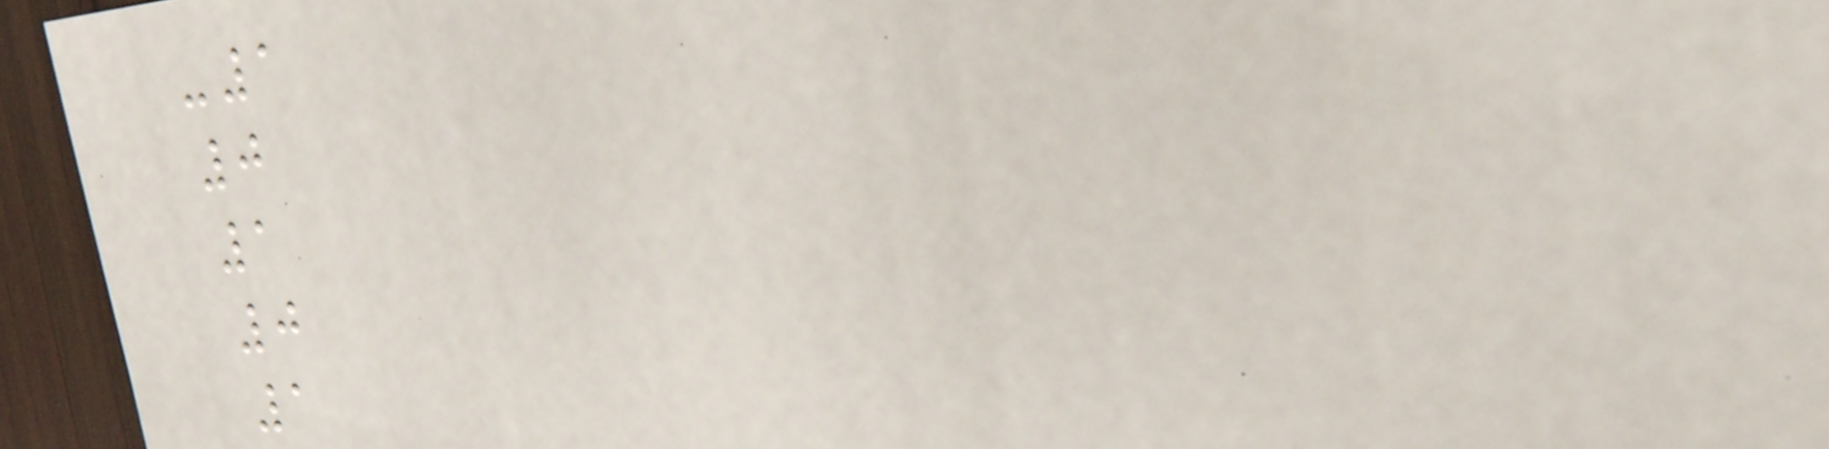-1
0
1
0
1
